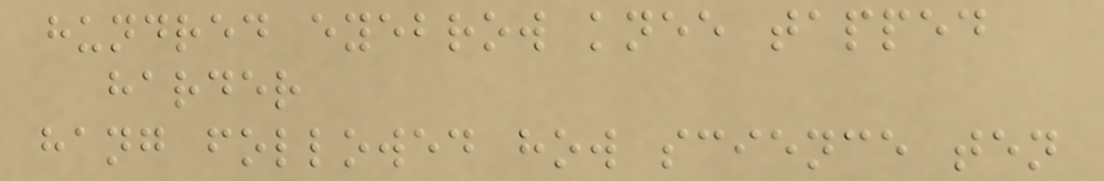hundred eyebrow knee tapped
harder
hang followed how science ten
